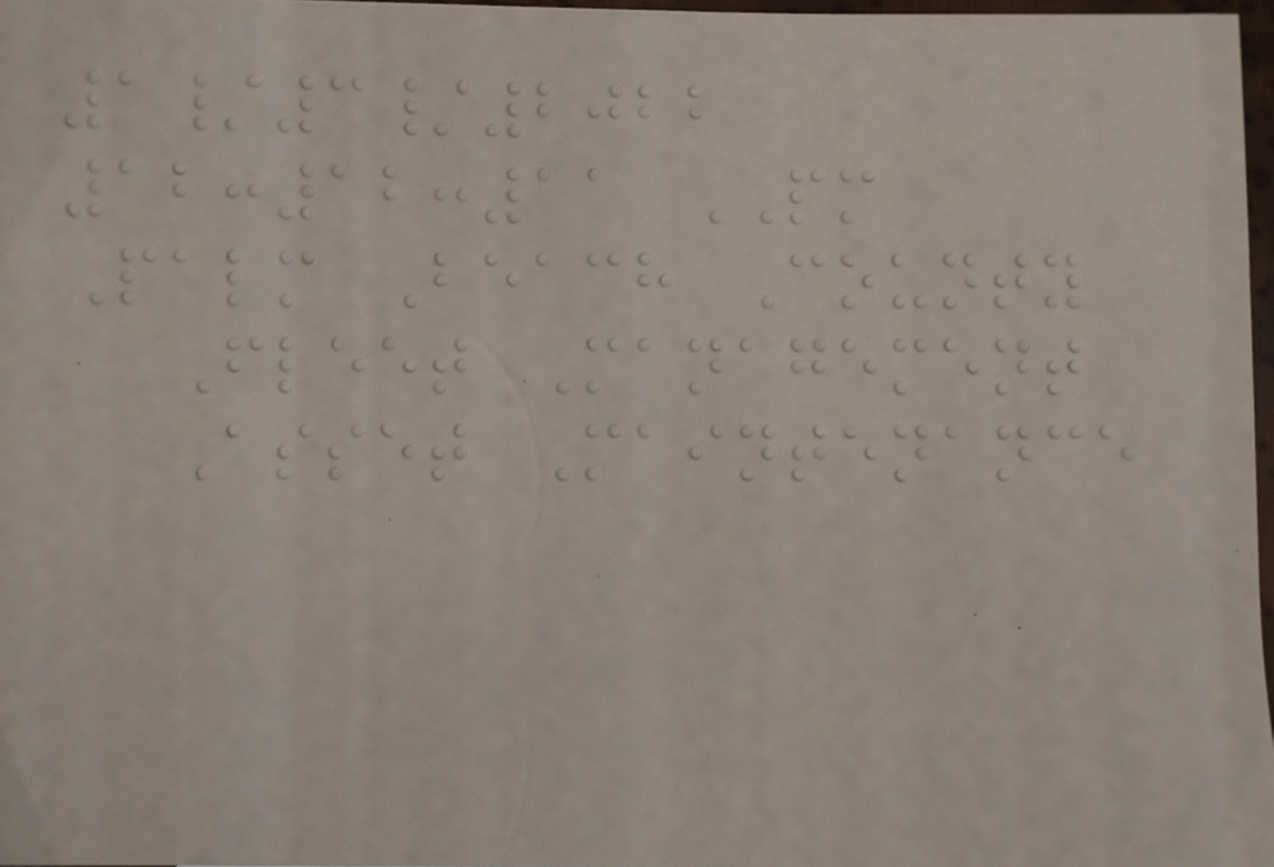1/3/2022
12:12:11 PM
Palm Beach County
Fleet Management
Asset Maintenance
